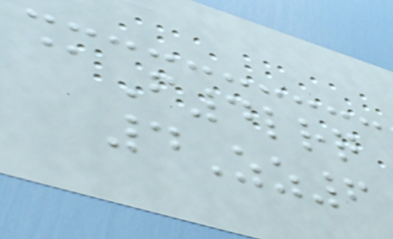@F4lrq
4Zz6
